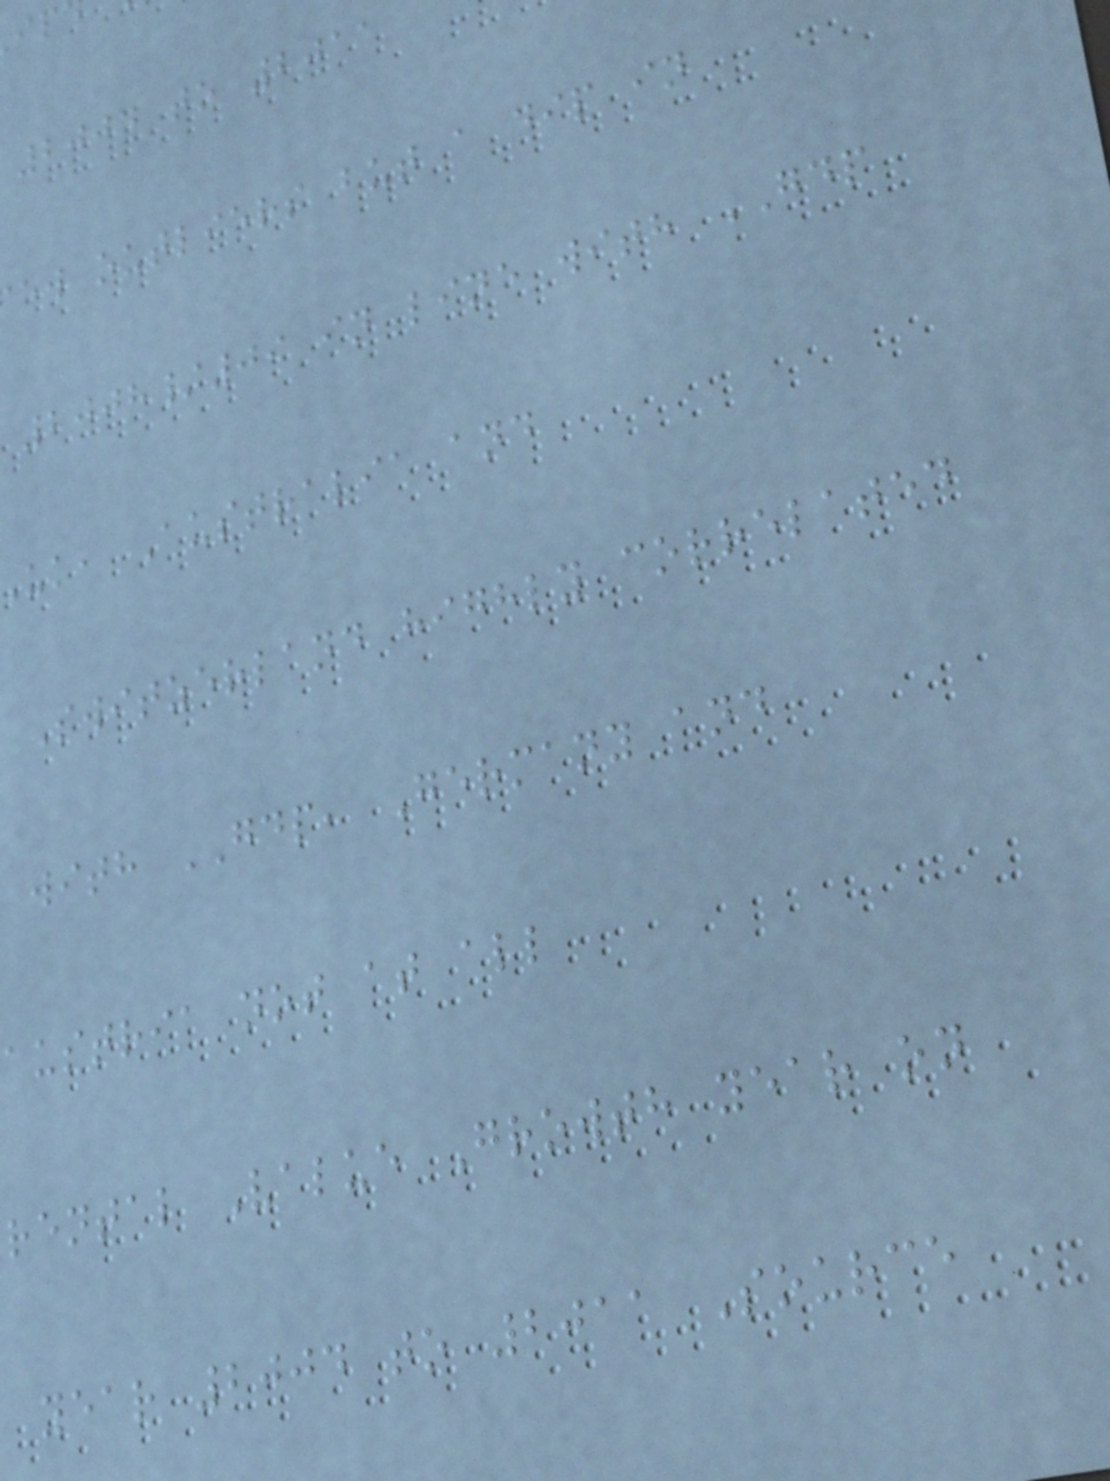2004 to 2011
ew outliers but a dip in
2008/09 in line with GDP
uk, Australia and
Switzerland highly correlated
with GDP, Germany and
austria not at all
rental Value Growth year on
year 2004 to 2011 Source
